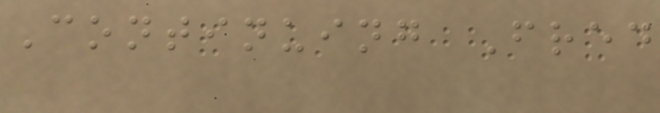Continuing Fred
